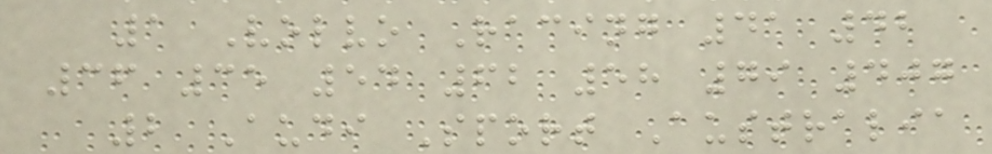1 Volvo Racing 41 42
36 35 54 62 58 79 407
2 Audi Sport Australia
